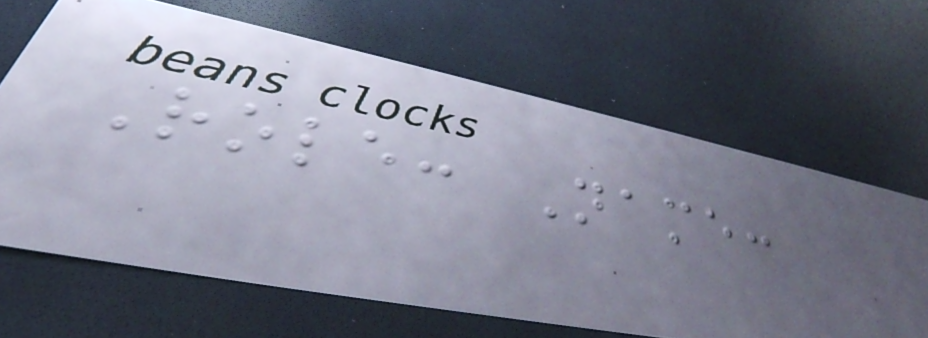Role: Name:
